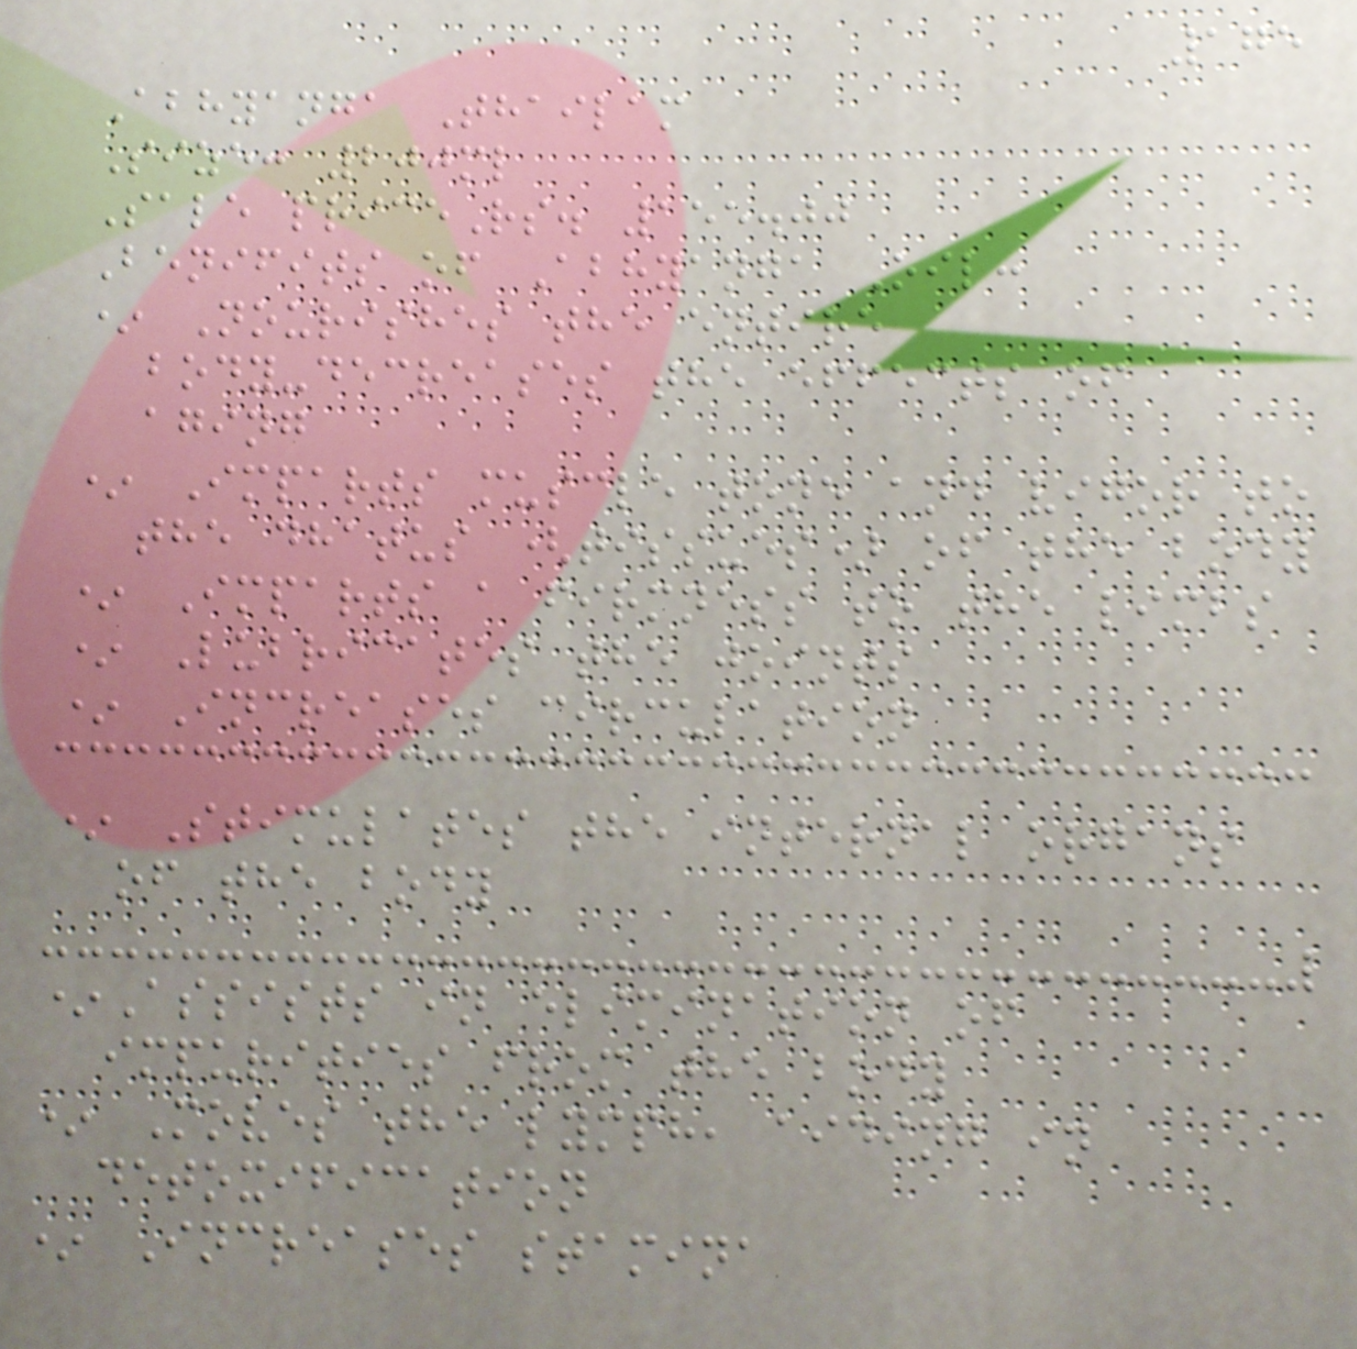175
Abhyanga Thailam
Size: 200ml
Sale priceRs. 155.00
Benifits of Abhyanga Oil:
* Nourishes the entire
body-decreases the effects of
aging
* Imparts muscle tone and vigor to
the dhatus (tissues) of the body
* Imparts a firmness to the limbs
* Lubricates the joints
* Increases circulation
* Stimulates the internal organs
of the body
*Assists in elimination of
impurities from the body
* Moves the lymph, aiding in
detoxification
* Increases stamina
